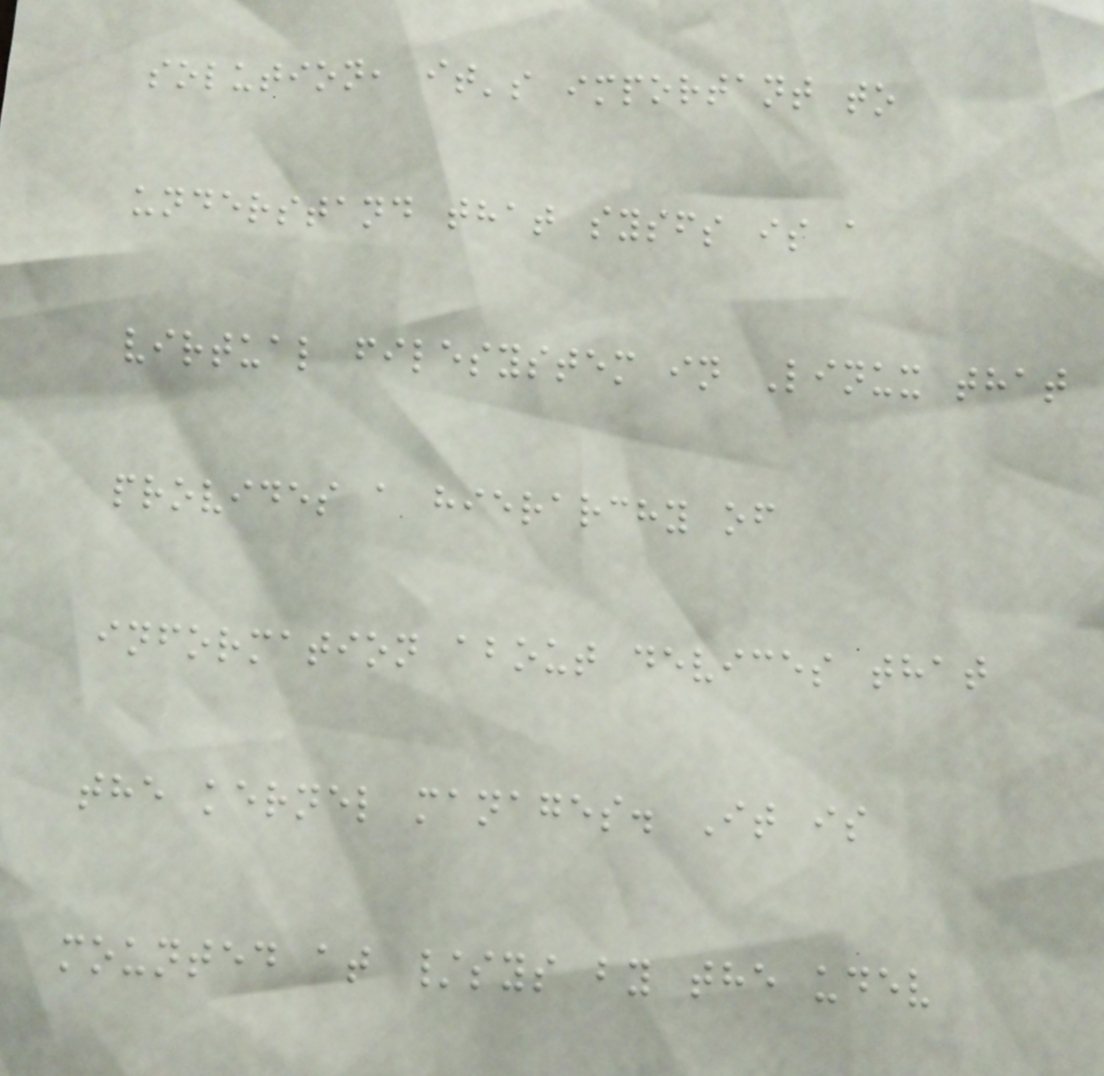solution, it's important to
understand that sysfs is a
virtual filesystem in Linux that
provides a hierarchy of
information about devices that
the kernel manages. It is
mounted at /sys by the udev
